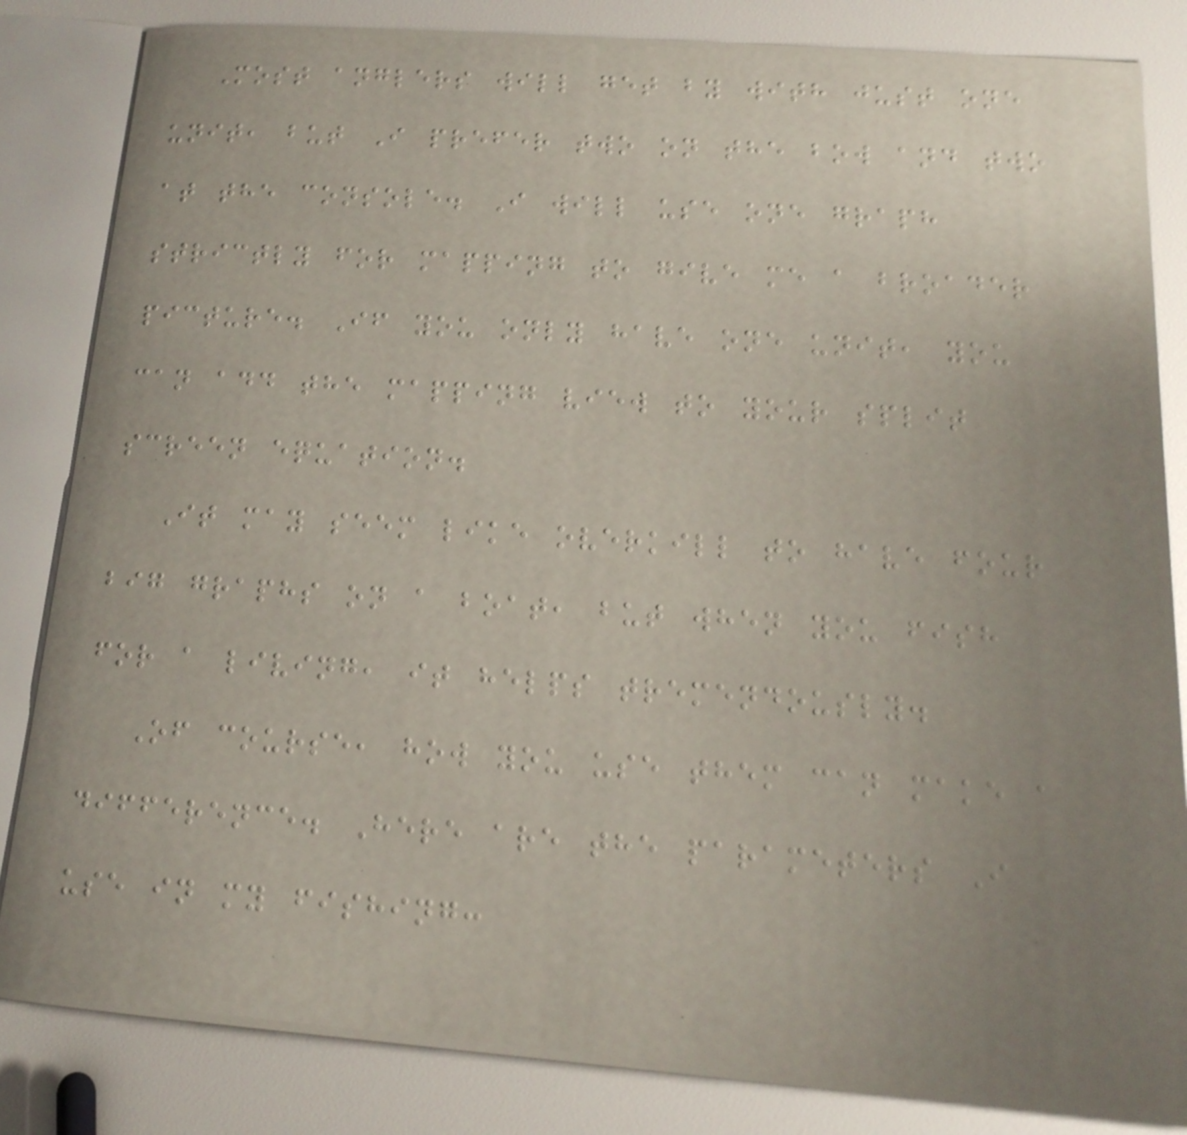Most anglers will get by with just one
unit, but I prefer two on the bow and two
at the console. I will use one graph
strictly for mapping to give me a broader
picture. If you only have one unit, you
can add the mapping view to your split
screen equation.
It may seem like overkill to have four
big graphs on a boat, but when you fish
for a living, it helps tremendously.
Of course, how you use them can make a
difference. Here are the parameters I
use in my fishing:
